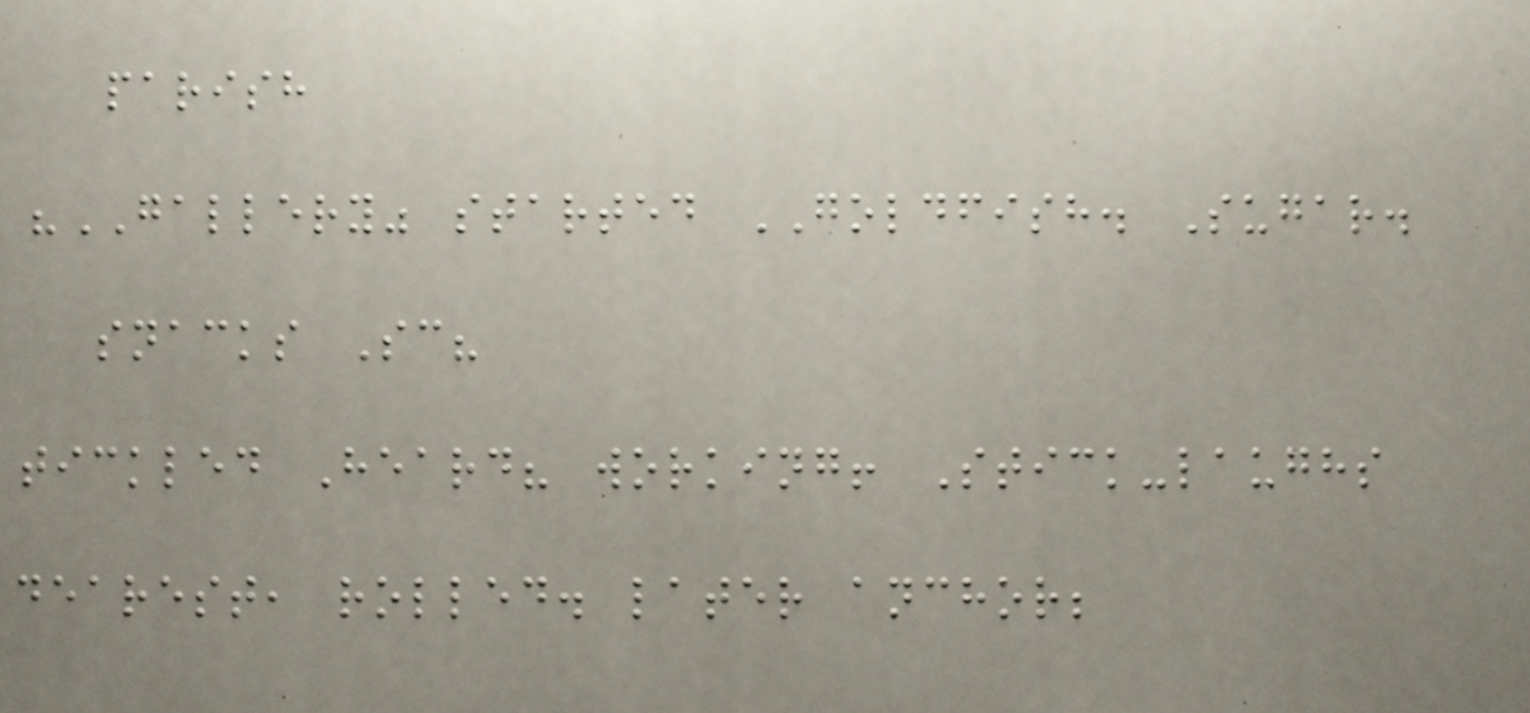parish
"GALLERY" started GOLDFISH. Sugar.
snacks Sc?
tickled Heard? working! Stick-laughs
dearest, rolled. later anchor;
